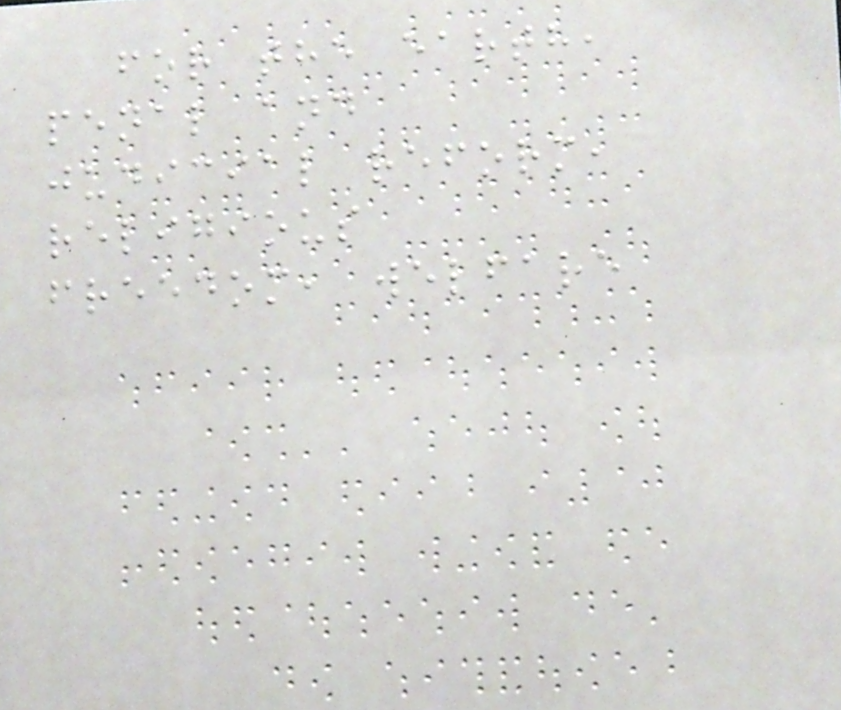for the earth,
penal and
judicial reform,
religious
freedom, welfare
